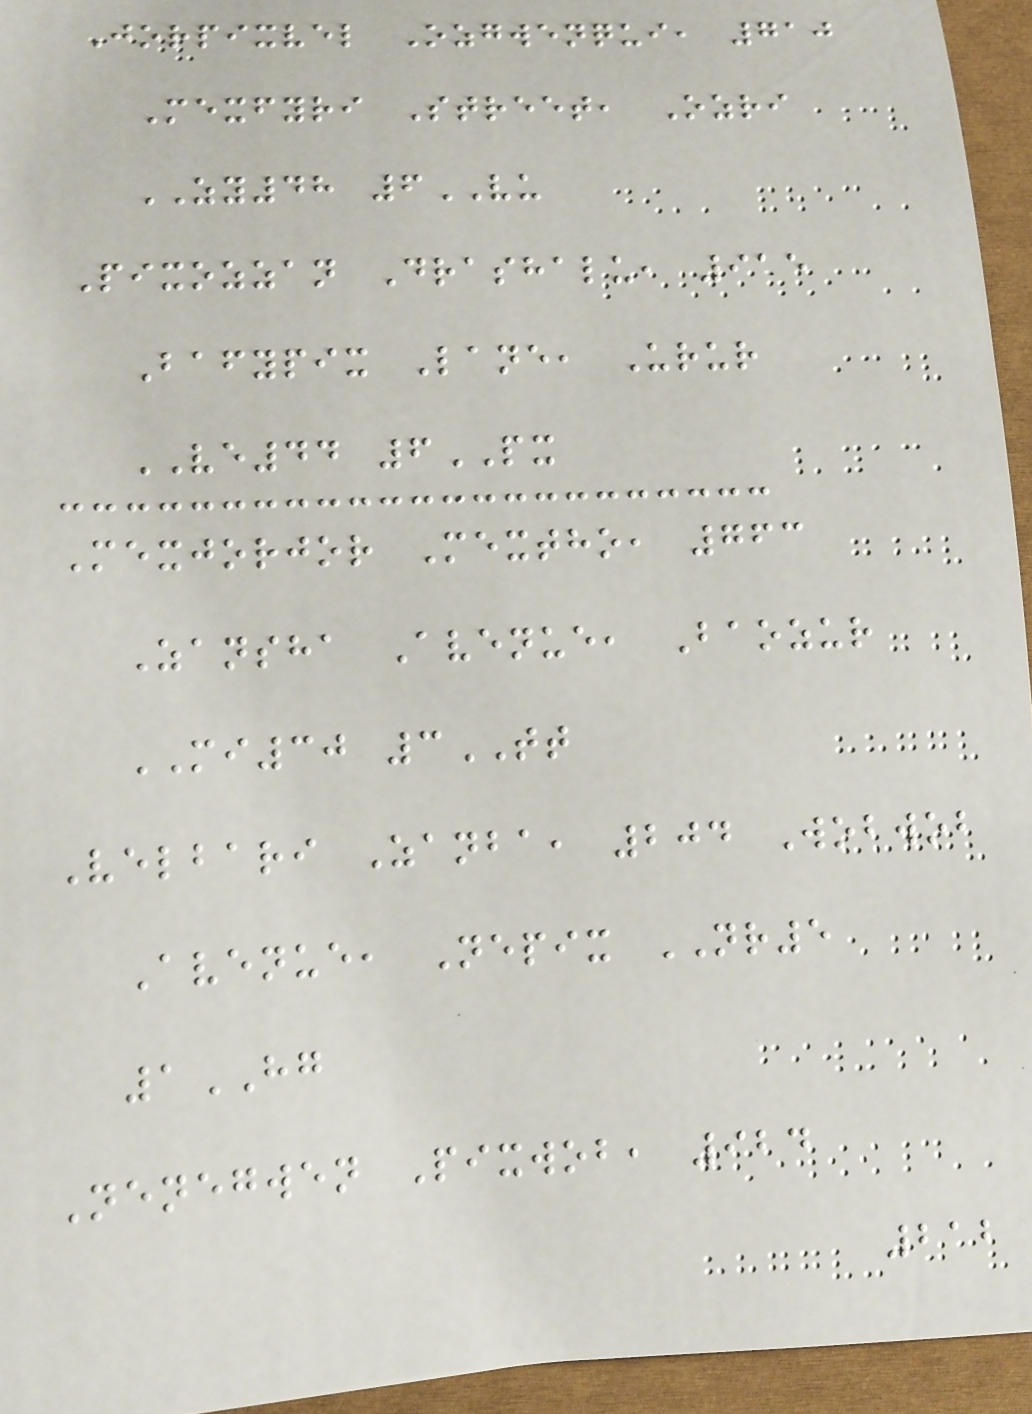Jorpixvel Ozgwenqui, 710
Mexfyri Street, Ozri
ZY48 6VU
Pixozzan Drashalu, 915
Bafypix Lane, Urur
VE44 6PX
Mexjorjor Mextho, 763
Zansha Avenue, Baozur
MI30 3TT
Velbari Zanba, 204 Wobwob
Avenue, Nepix NR5
1HG
Nenegwen Pixwob, 924
212
